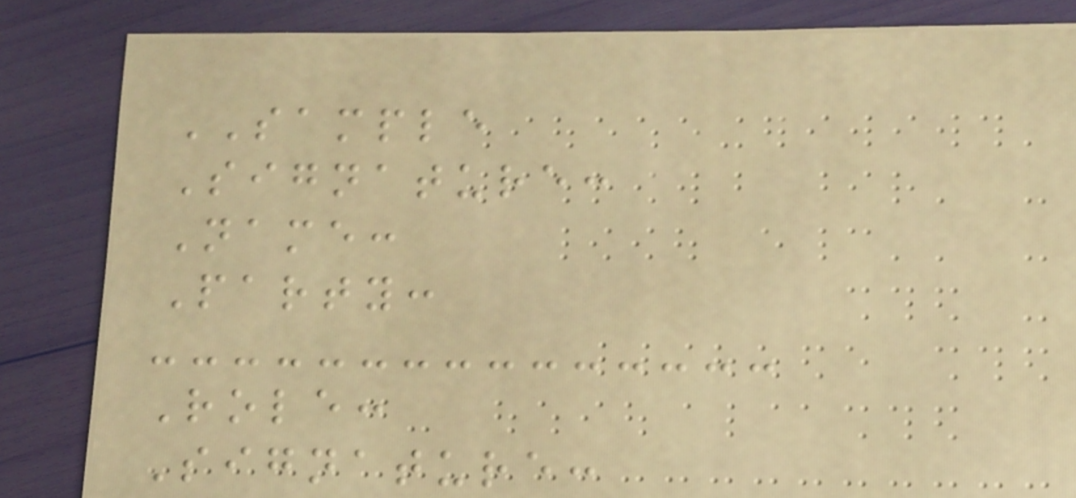SAMPLE
Signature:
Name:
Party:
Role:
Signature:
